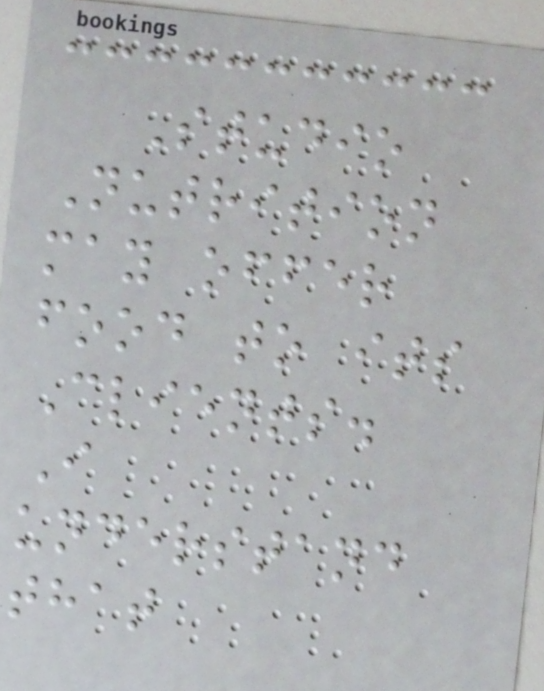Studio
Nutrition
may offer
food to its
Clients.
I
understand
that
